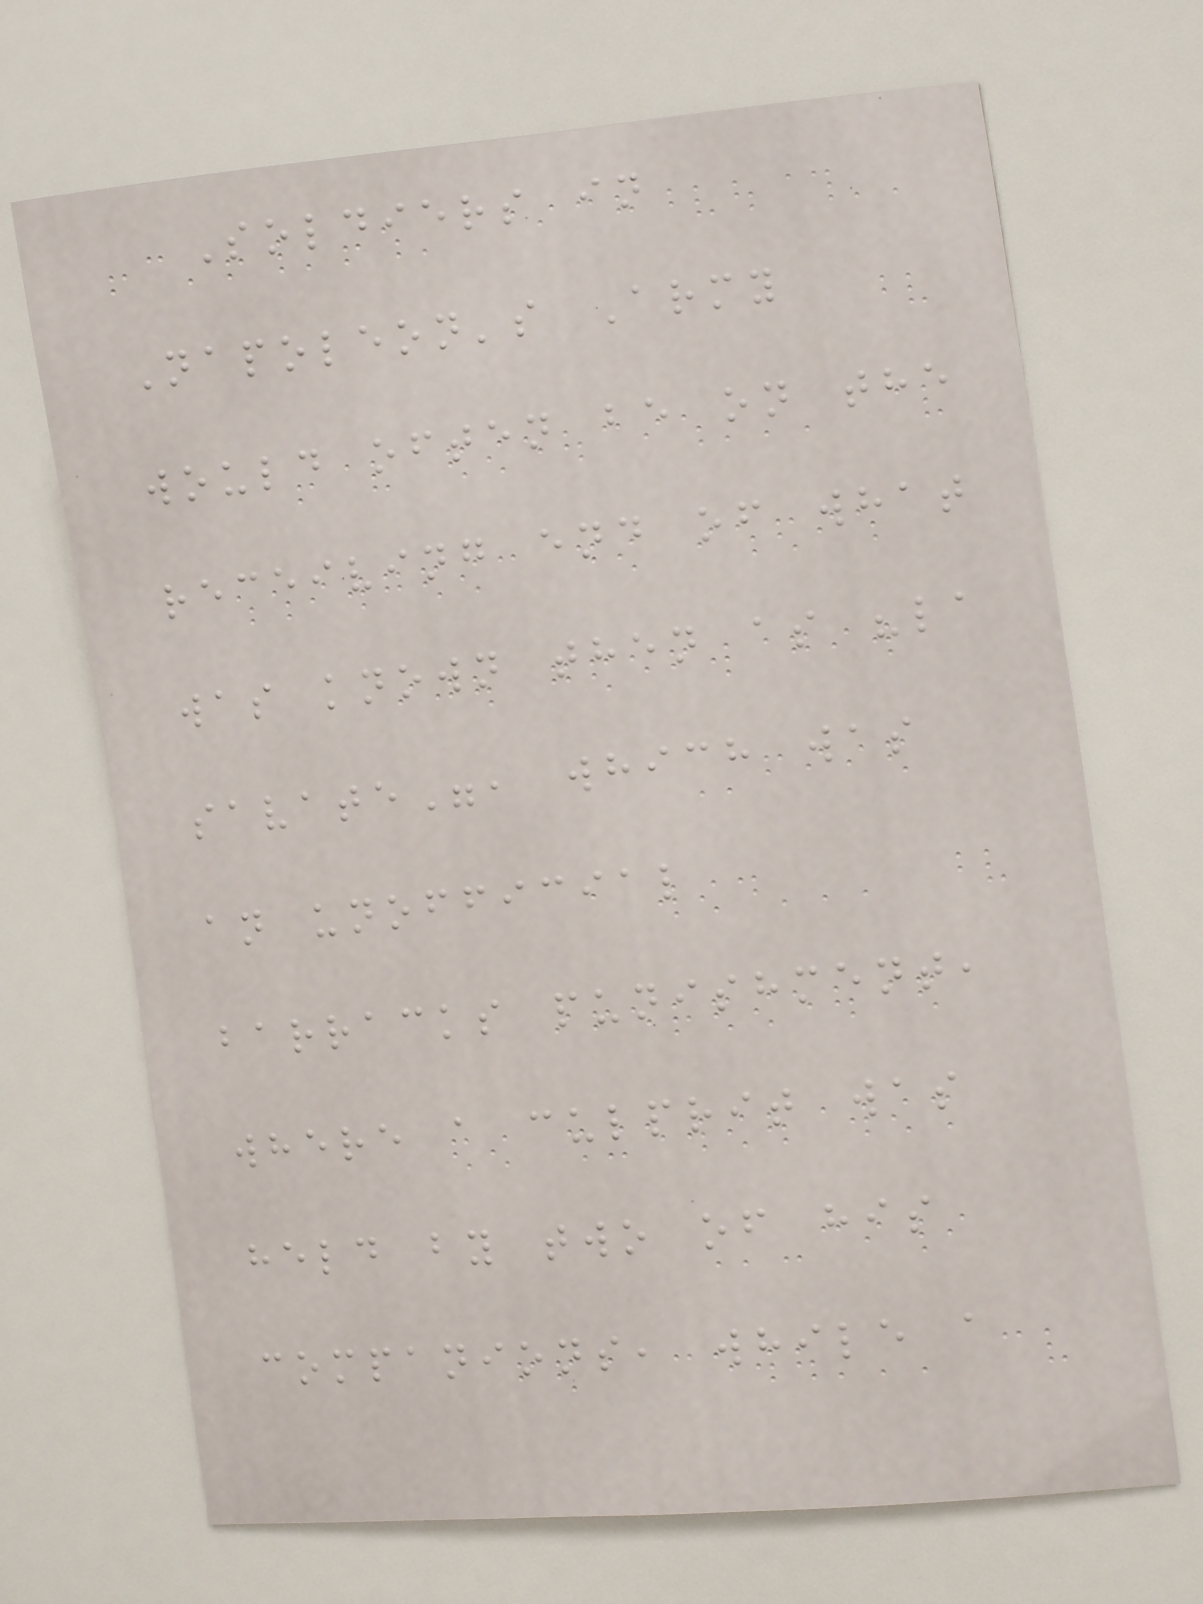Soldiers in
Napoleon's Army
would often be on the
receiving end of what
was known then as "la
savate", which was
an unofficial
barracks punishment,
where a culprit was
held by two of his
companions, while a
